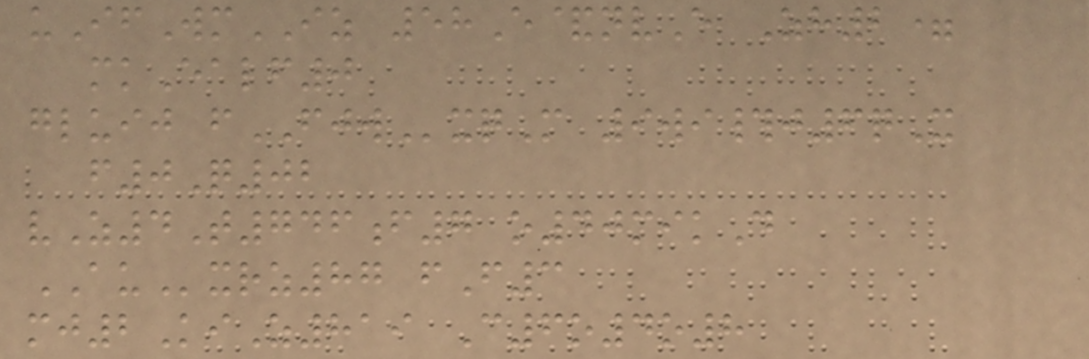uIfWmIZ 58E&nvE Zh2=
mkEalf0
gluij fFJWxqM 9wi#j6qX
f0Q02
vZ4T746f7 o40mikD
AUxrz87 fF3
mj2KiZ819 C6o4o8
